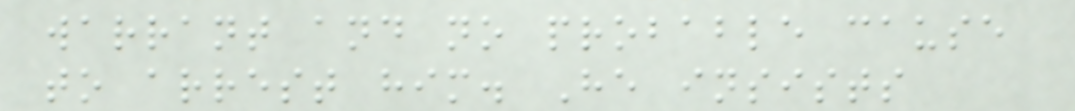warrant and no probable cause
to arrest him. He insists
